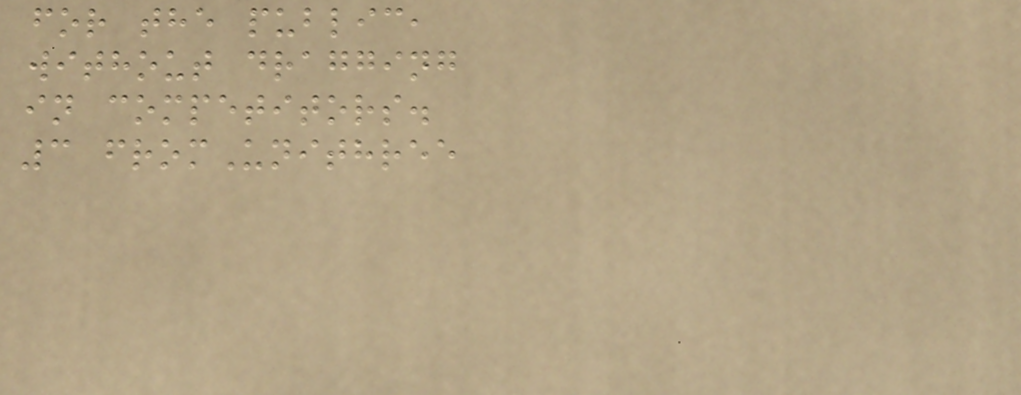for the public,
without dragging
in competitors.
3 fromUnithree
